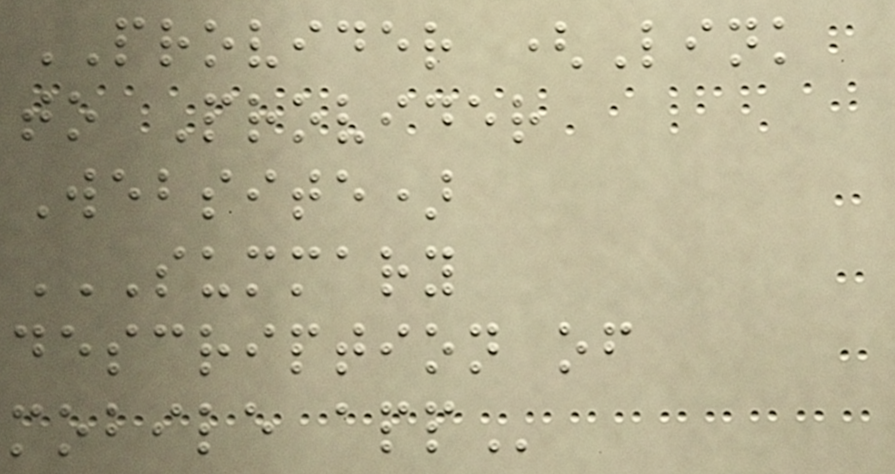PROVIDER (Link
to Provider
Website)
SUMMARY
DESCRIPTION OF
MOBILE APP
